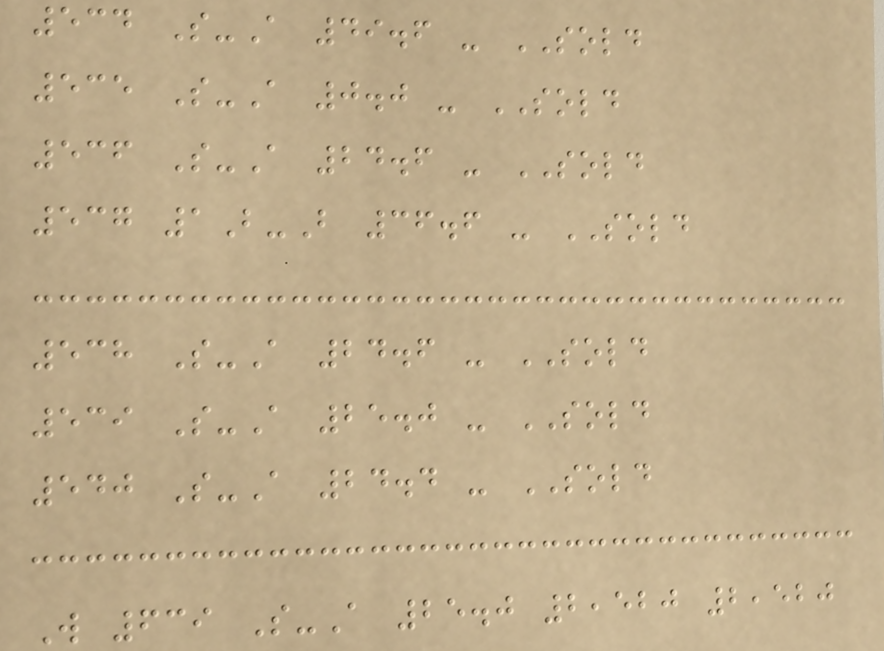534 S-A 49.6 - SOLD
535 S-A 0.0 - SOLD
536 S-A 24.6 - SOLD
537 1B-B 36.6 - SOLD
538 S-A 24.6 - SOLD
539 S-A 25.0 - SOLD
540 S-A 24.4 - SOLD
W 639 S-A 25.0 2,520 2,520
